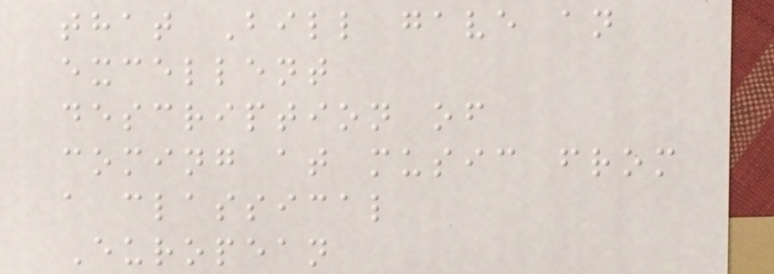that Bill gave an
excellent
description of
coming at music from
a classical
European
